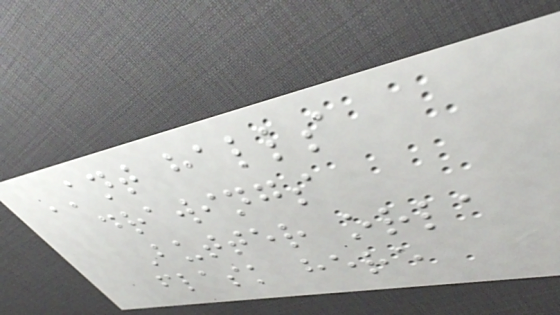ANT halls
drawings
Butter orla
flask here
